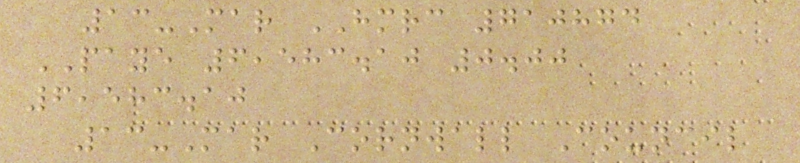13-Mar HMRC 710874
PAYE 6,583.10 0.00
6,583.10
13-Mar Cornwall Council
